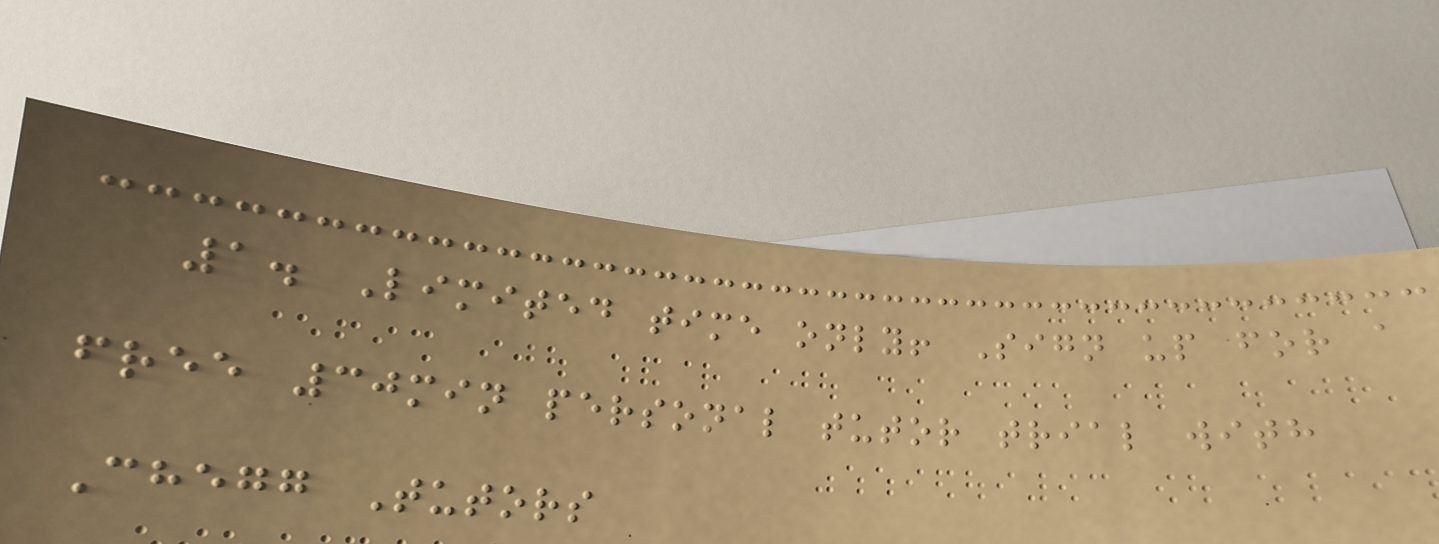1. Limited time only! Sign up for a
free 30min personal tutor trial with
Chegg Tutors
